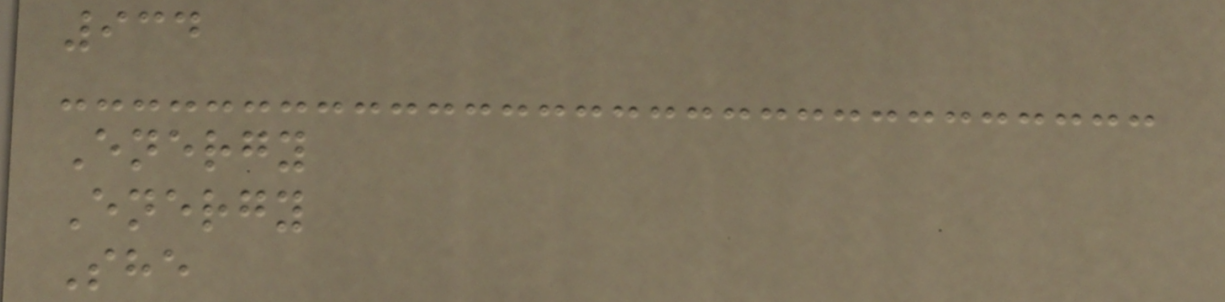934
Energy
Energy
She
